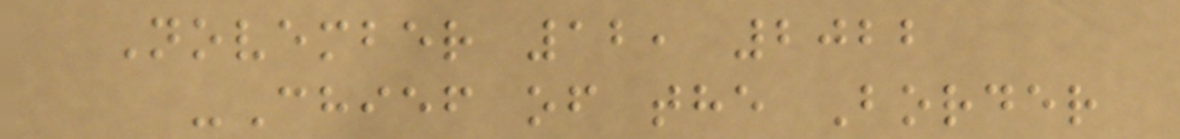November 12, 2022
-Chief of the Border
